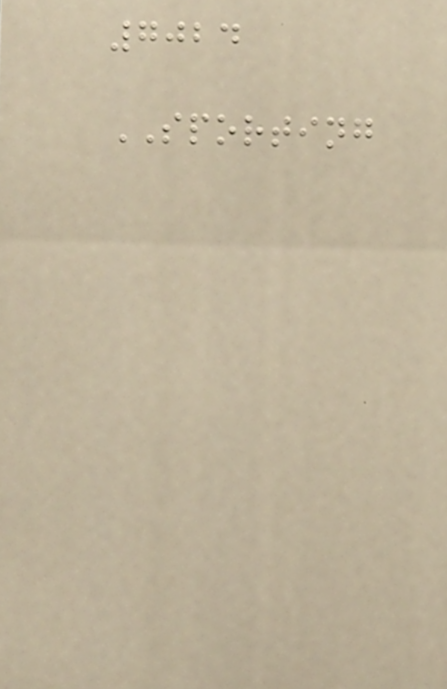7024
SPORTING
